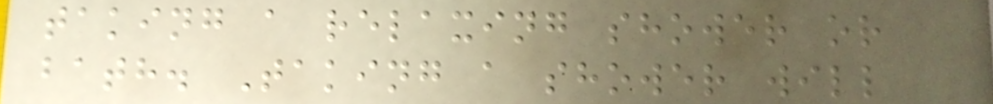taking a relaxing shower or
bath. Taking a shower will
